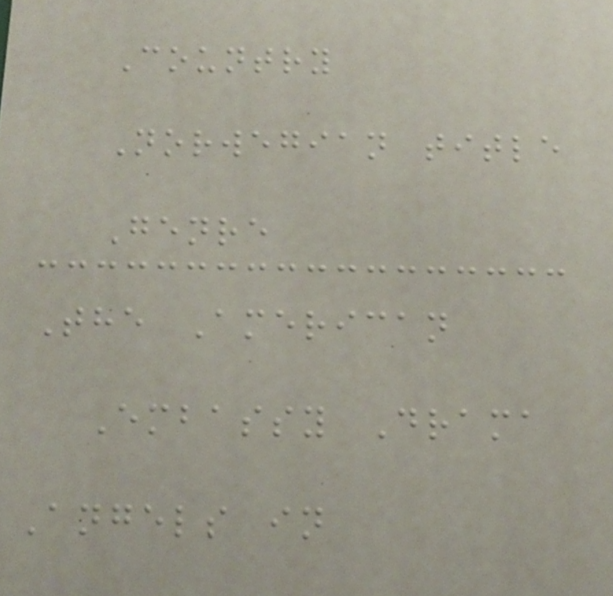Country
Norwegian title
Genre
The American
Embassy Drama
Angels in
